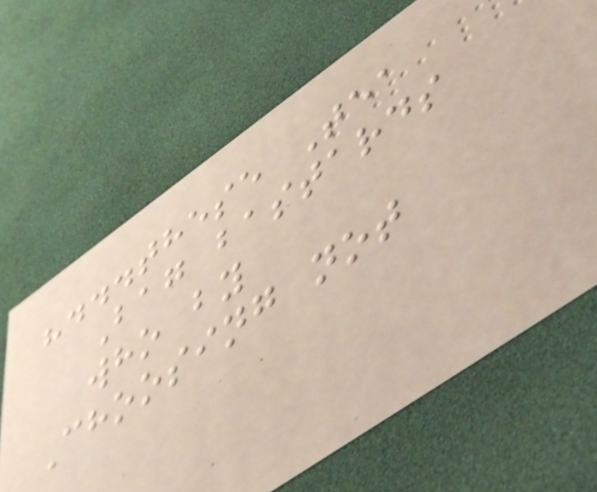"...these Tea
Bag bastards
who by
Choosing not
